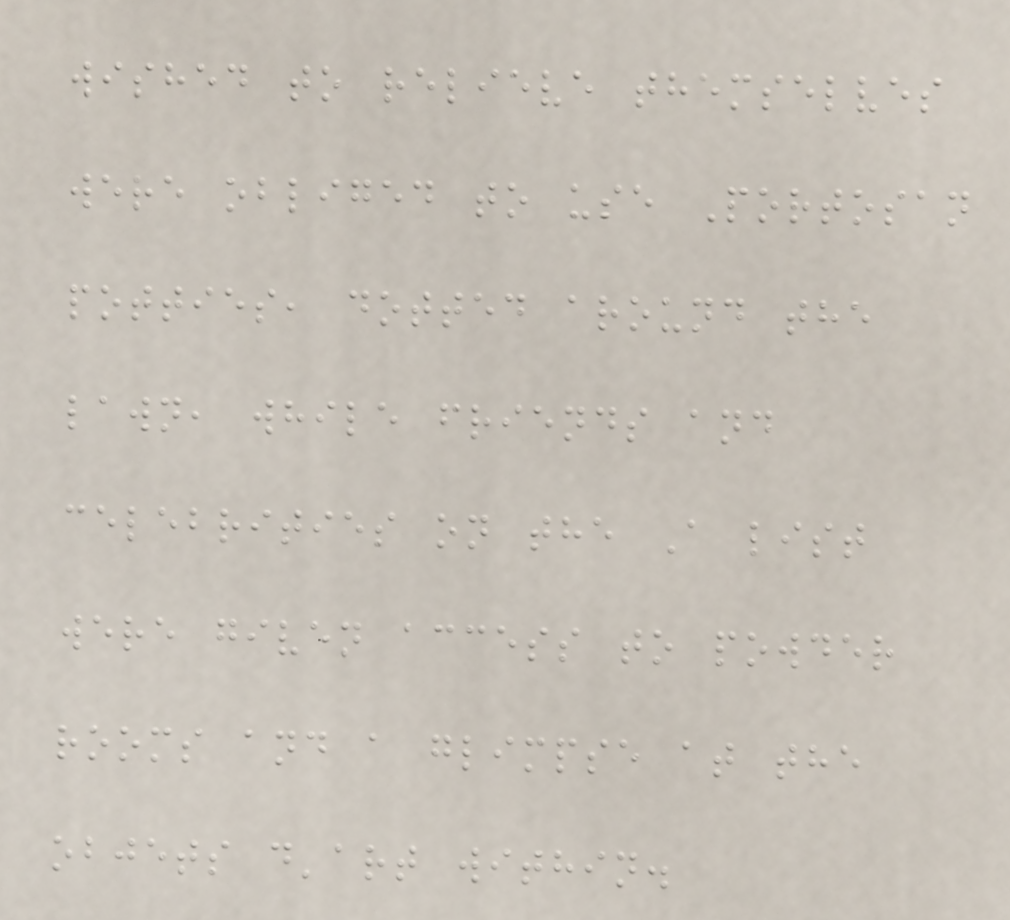wished to relieve themselves
were obliged to use Portosan
potties, dotted around the
lawn, while friends and
celebrities on the A list
were given access to powder
rooms and a glimpse at the
objets d'art within.
